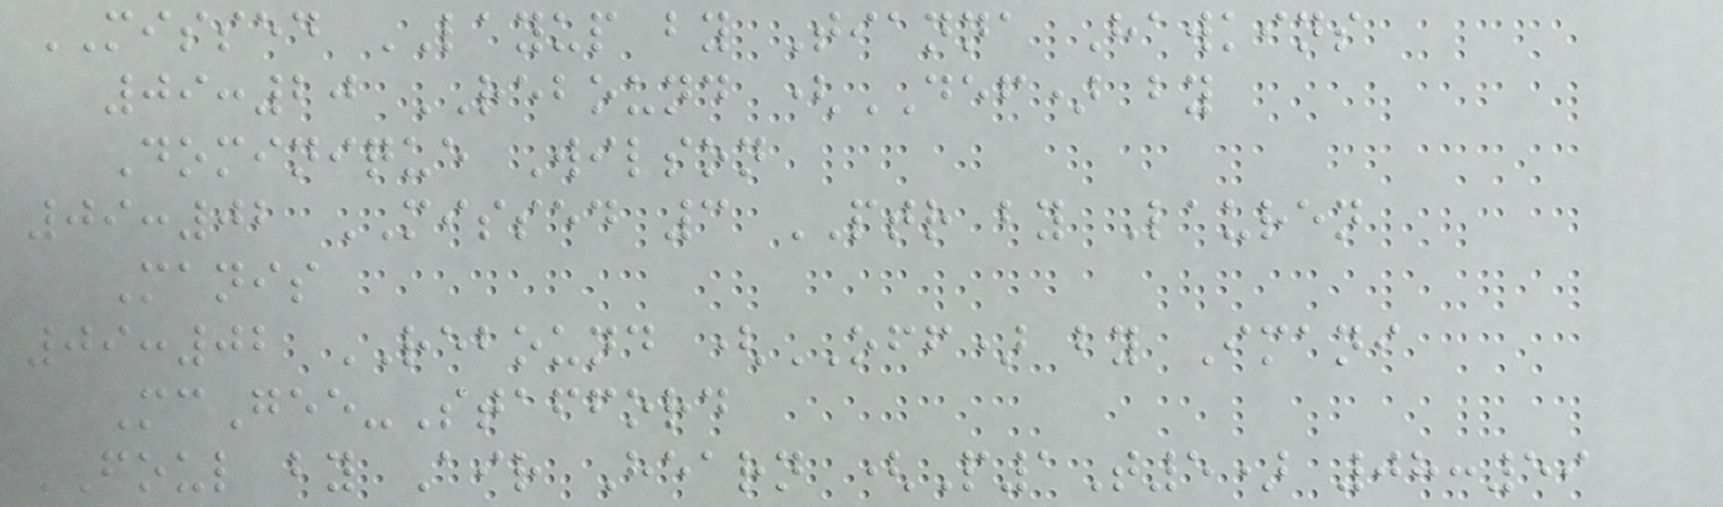MISSED LAYUP by Tianna Hawkins
09:20 REBOUND (DEF) by
Dominique Wilson
09:02 MISSED 3 PTR by Lauren
Manis
09:02 REBOUND (OFF) by Imani
McGee-Stafford
FOUL by Air Hearn (P1T5) 08:59
